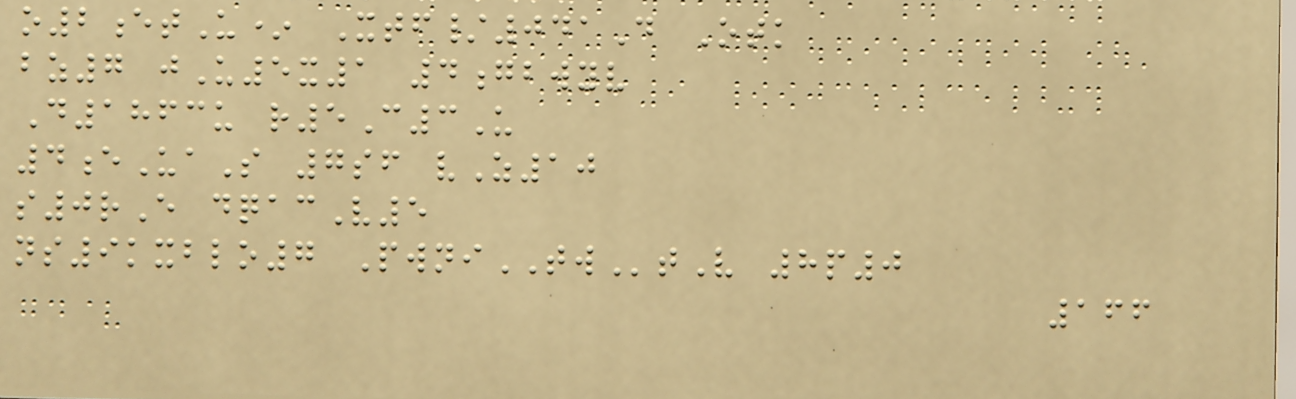o2etU* Xtf/041D Otk
bz7 jU5x1 4gbwyv
D1863u r5C3U
4eUaS 7sf vZ10
s0rE dqacV5
ns9kxblo7 PwniTWtV 8p0
166
